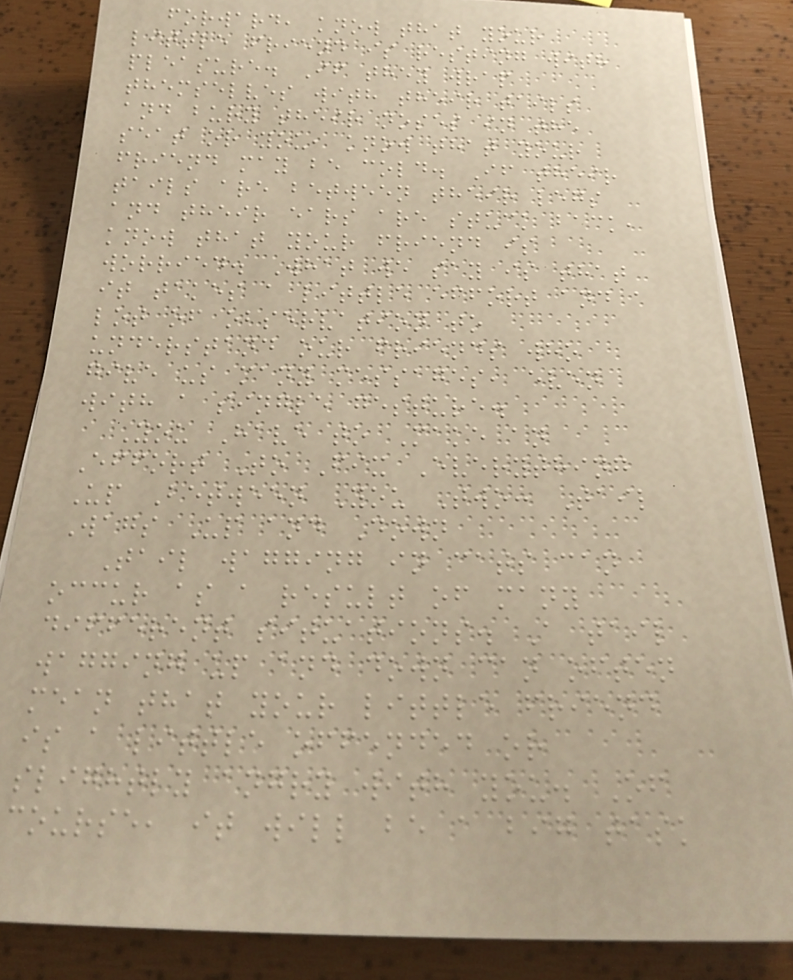forward, know that your
little friend is resting with
pleasure. If they wrap
themselves with their tails
and bury their noses in the
seat or you, know that your
friend may be cold. If their
tails are between their legs
and their ears are stuck back,
know that your friend is
worried. What we say is that
it takes a little effort and a
lot of observation to
understand our friends who
give us many messages, even
with a single gesture.
You Have to Make an
Effort To Fix Everything
Up Between You Two: Tail
Wags Up and Down
Tail wagging in cats can
occur as a result of many
different situations. A tail
wagging up and down can often
mean that your little friend
is a little offended or
slightly angry with you. Of
course, it will be a big task
